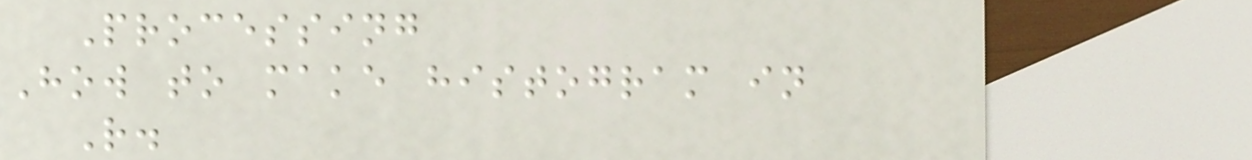Processing
How to make histogram in
R.
